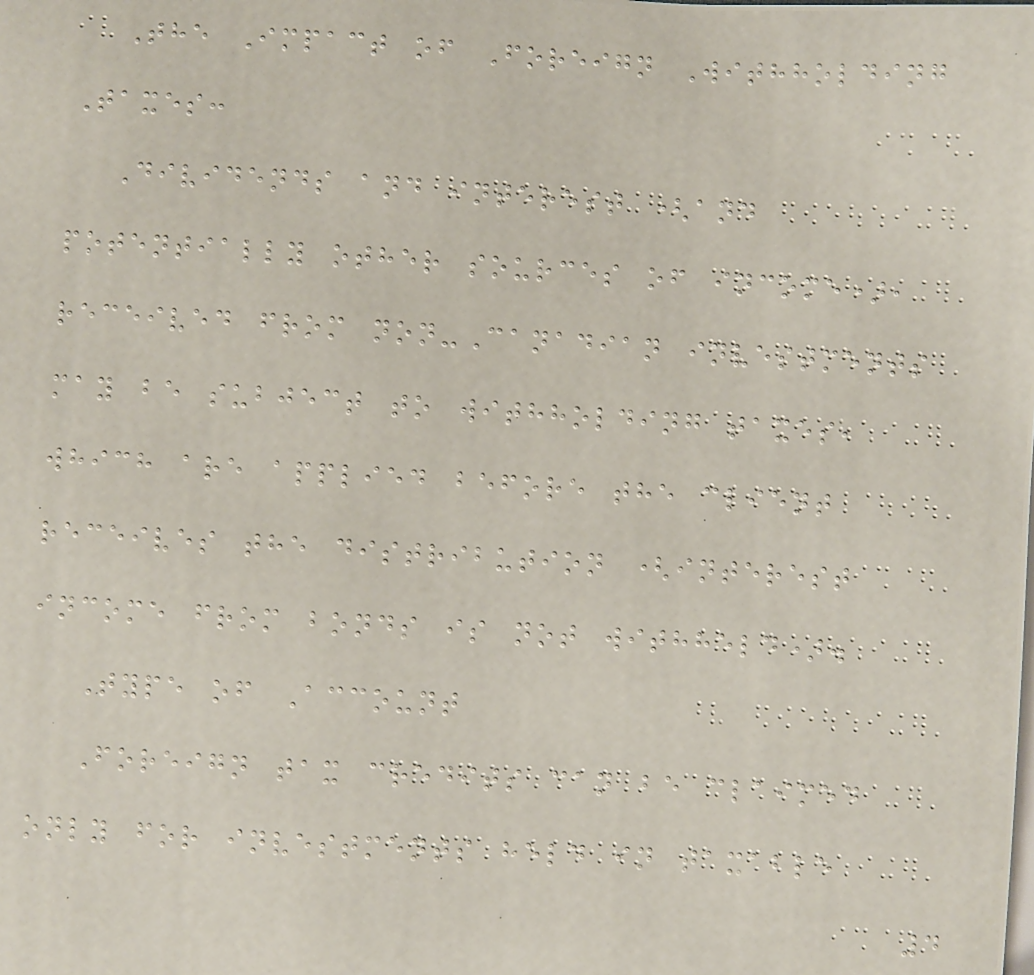The Impact of Foreign Withholding
Taxes:
Dividends and interest (and
potentially other sources of income),
received from non-Canadian investments
may be subject to withholding taxes,
which are applied before the client
receives the distribution (interest
income from bonds is not withheld).
Type of Account
Foreign tax credits can be claimed
only for investments held in taxable
4
